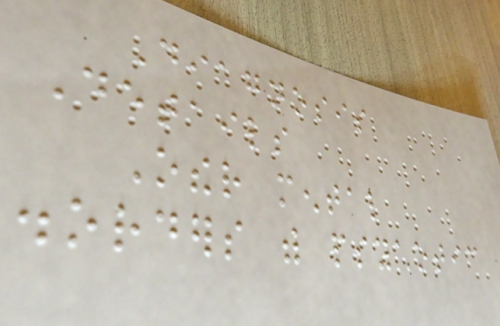Diagnosis
Details
Other mental
disorders with psychotic
